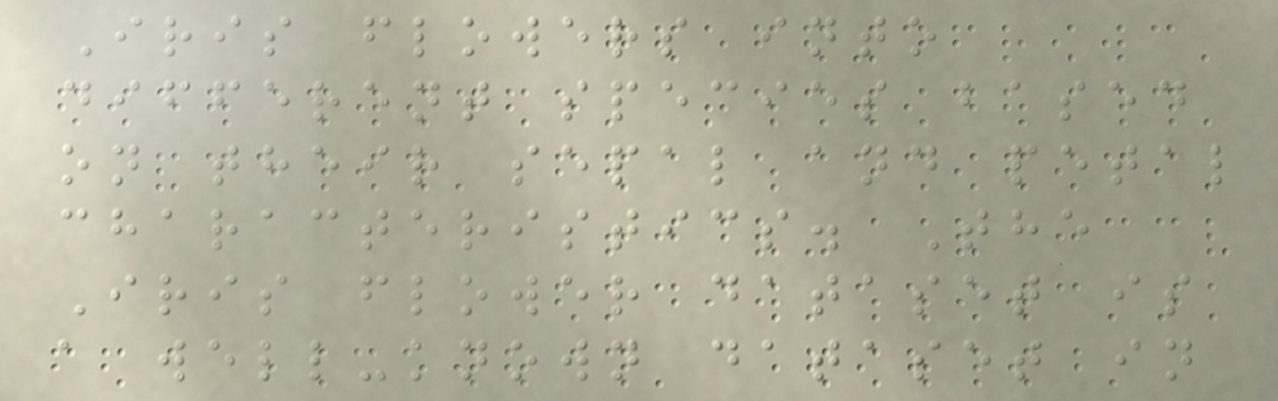Iris flowers into
different species based
on their sepal and petal
characteristics. The
Iris flower dataset is
a well-known dataset in
